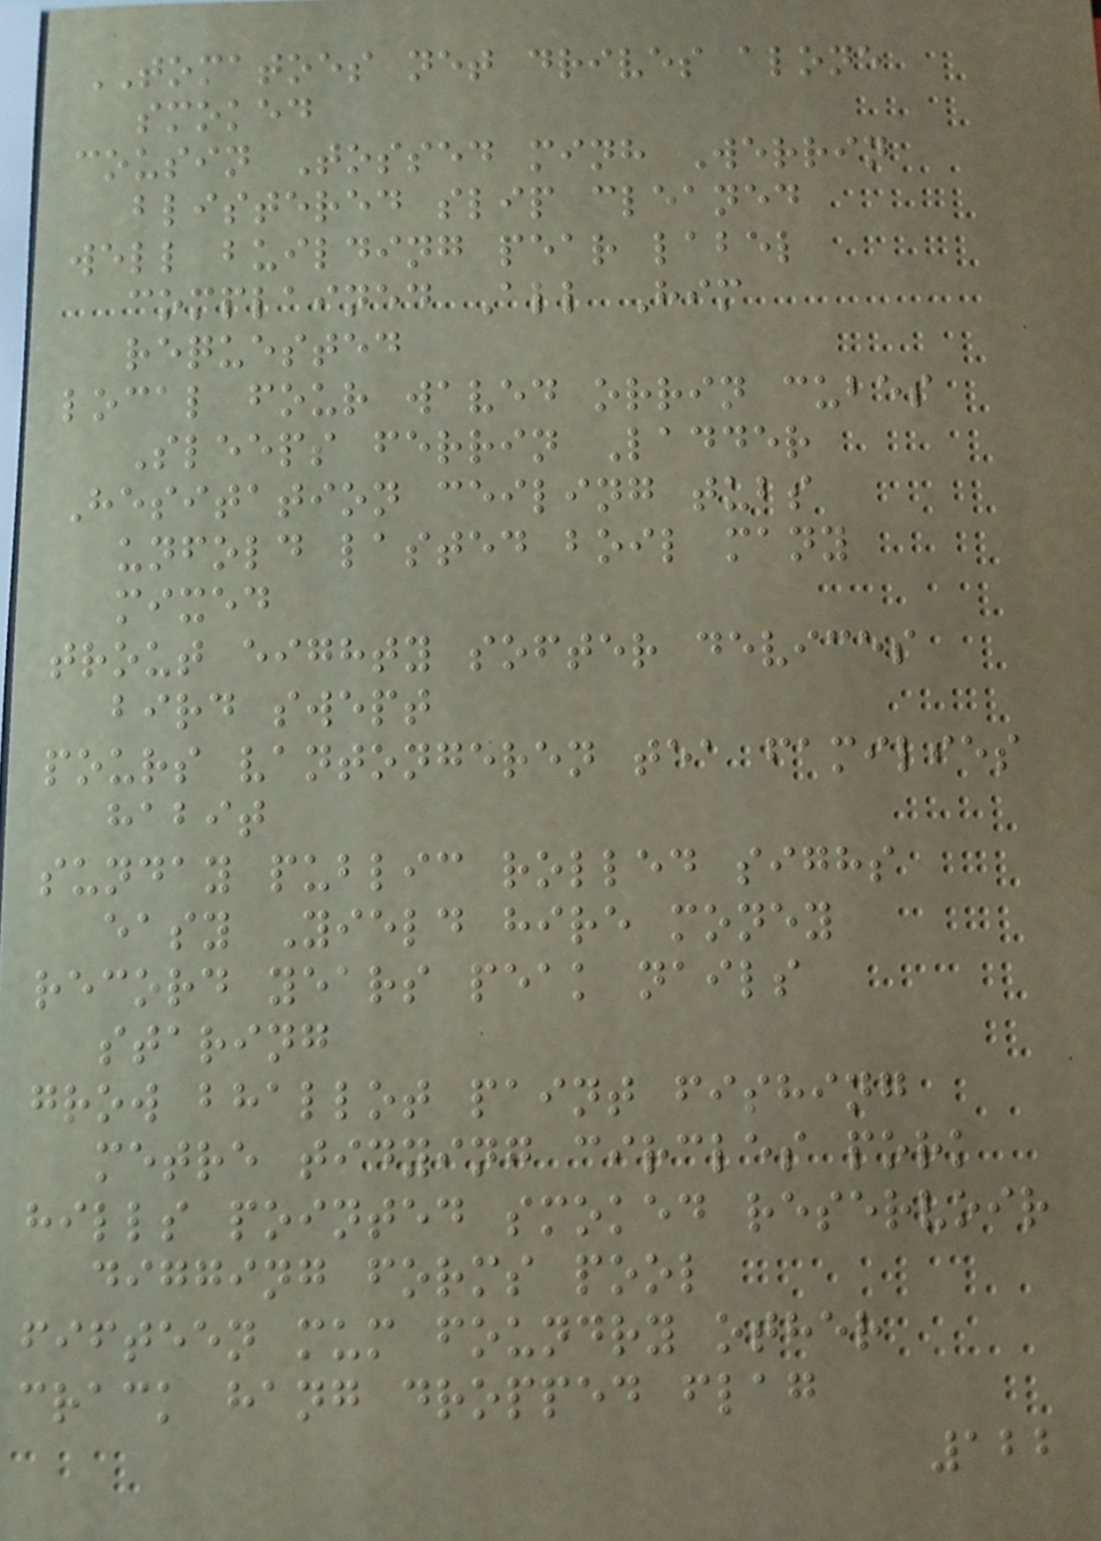TOMATOES net drives alone
smoked
cousin Tossed minh Werrin
blistered slip cleaned
well building pear label
complained All Him
requested
local four waved orrin cubes
Sleeps ferrin Ladder
Hesitation ceiling tubs
unfold lasted boil many
mixed
trout eighty softer devices
bird swept
pours vantongeren tea families
habit
sunday public rolled sighs
easy Yield hire money
record years peak nails
staring
grow bhallot paint fishing
metre tidying circles pork
hills pointed smoked reservoir
digging forms pool
fifteen mum foundry other
crack hang dropped flag
122
